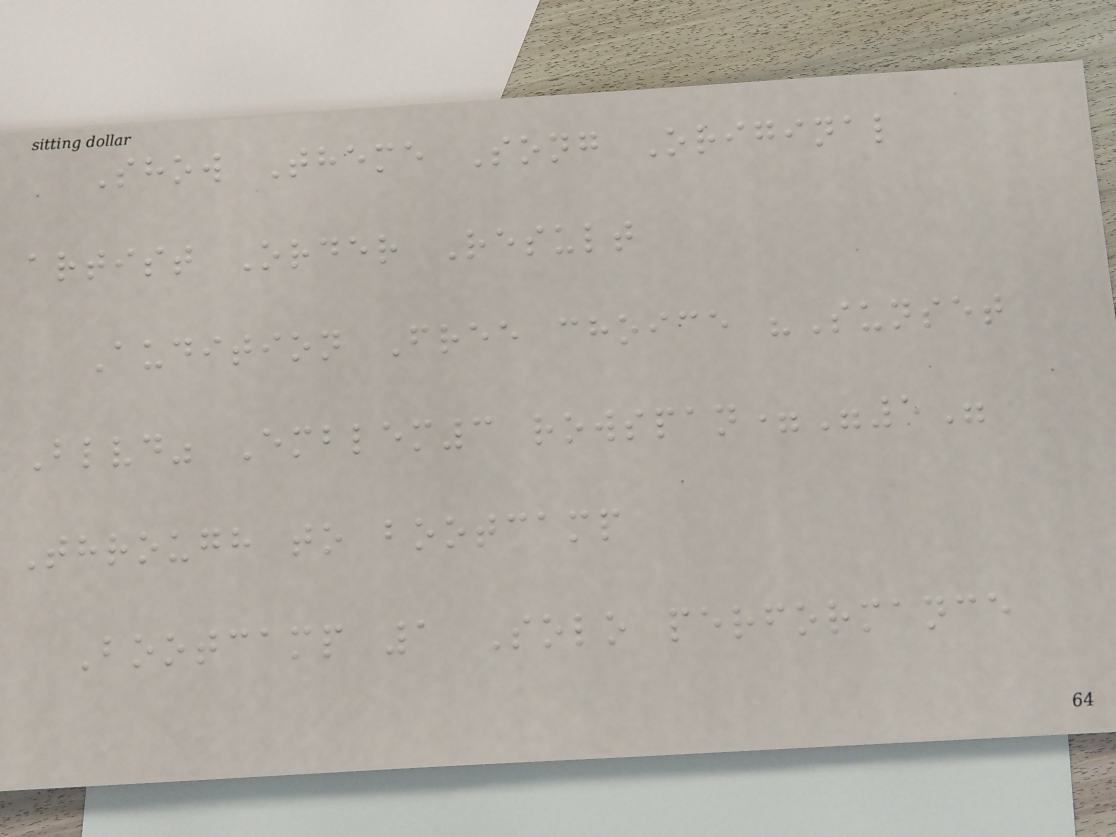Show Theme Song Original
artist Order Result
Audition Free choice "Sunset
Blvd" Emblem3 rowspan="5"
Through to bootcamp
Bootcamp 1 Solo performance
